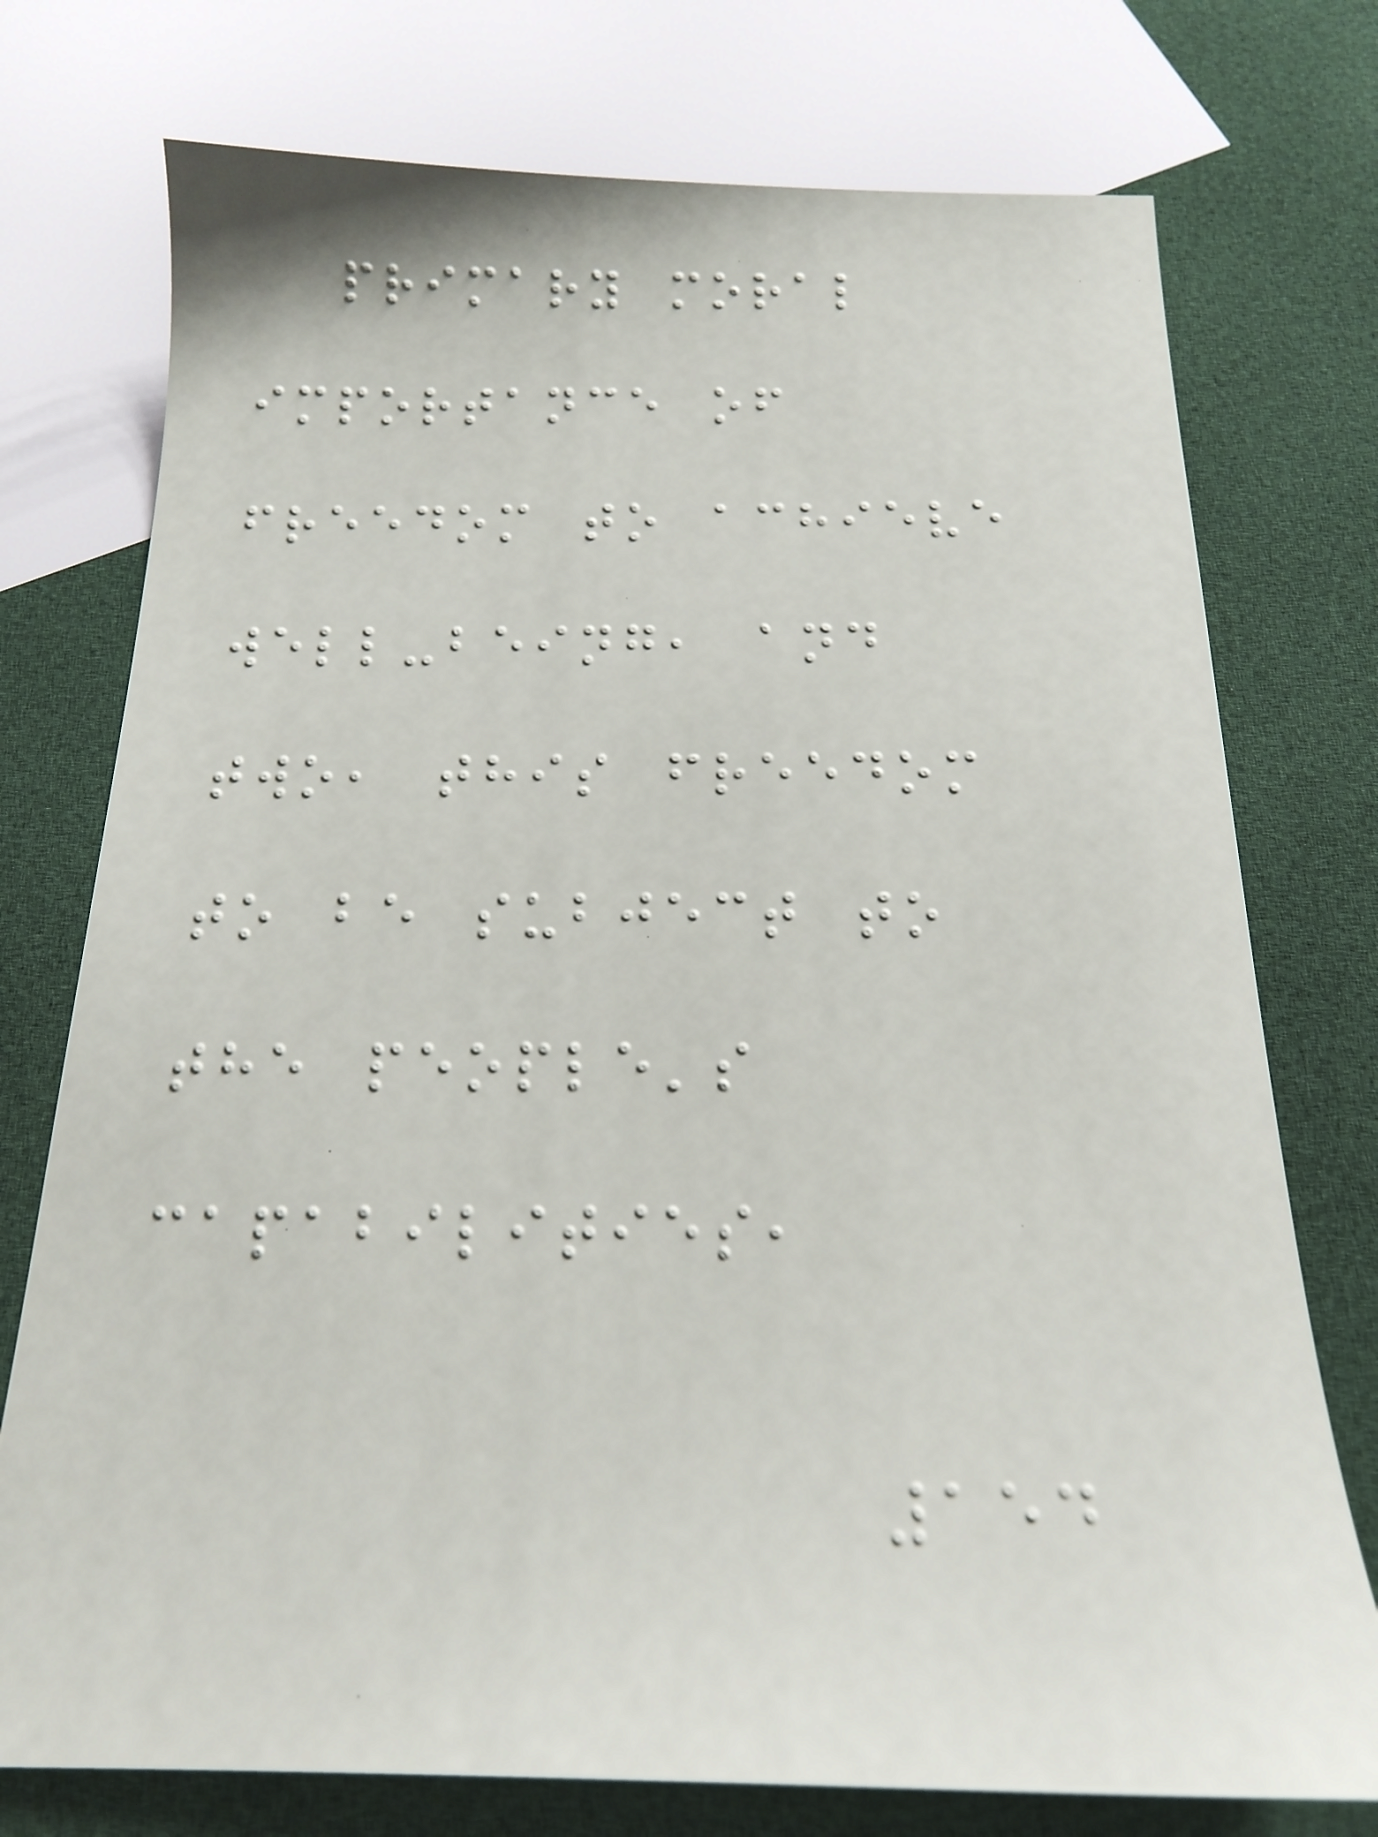primary moral
importance of
freedom to achieve
well-being, and
two, this freedom
to be subject to
the people's
capabilities,
154
